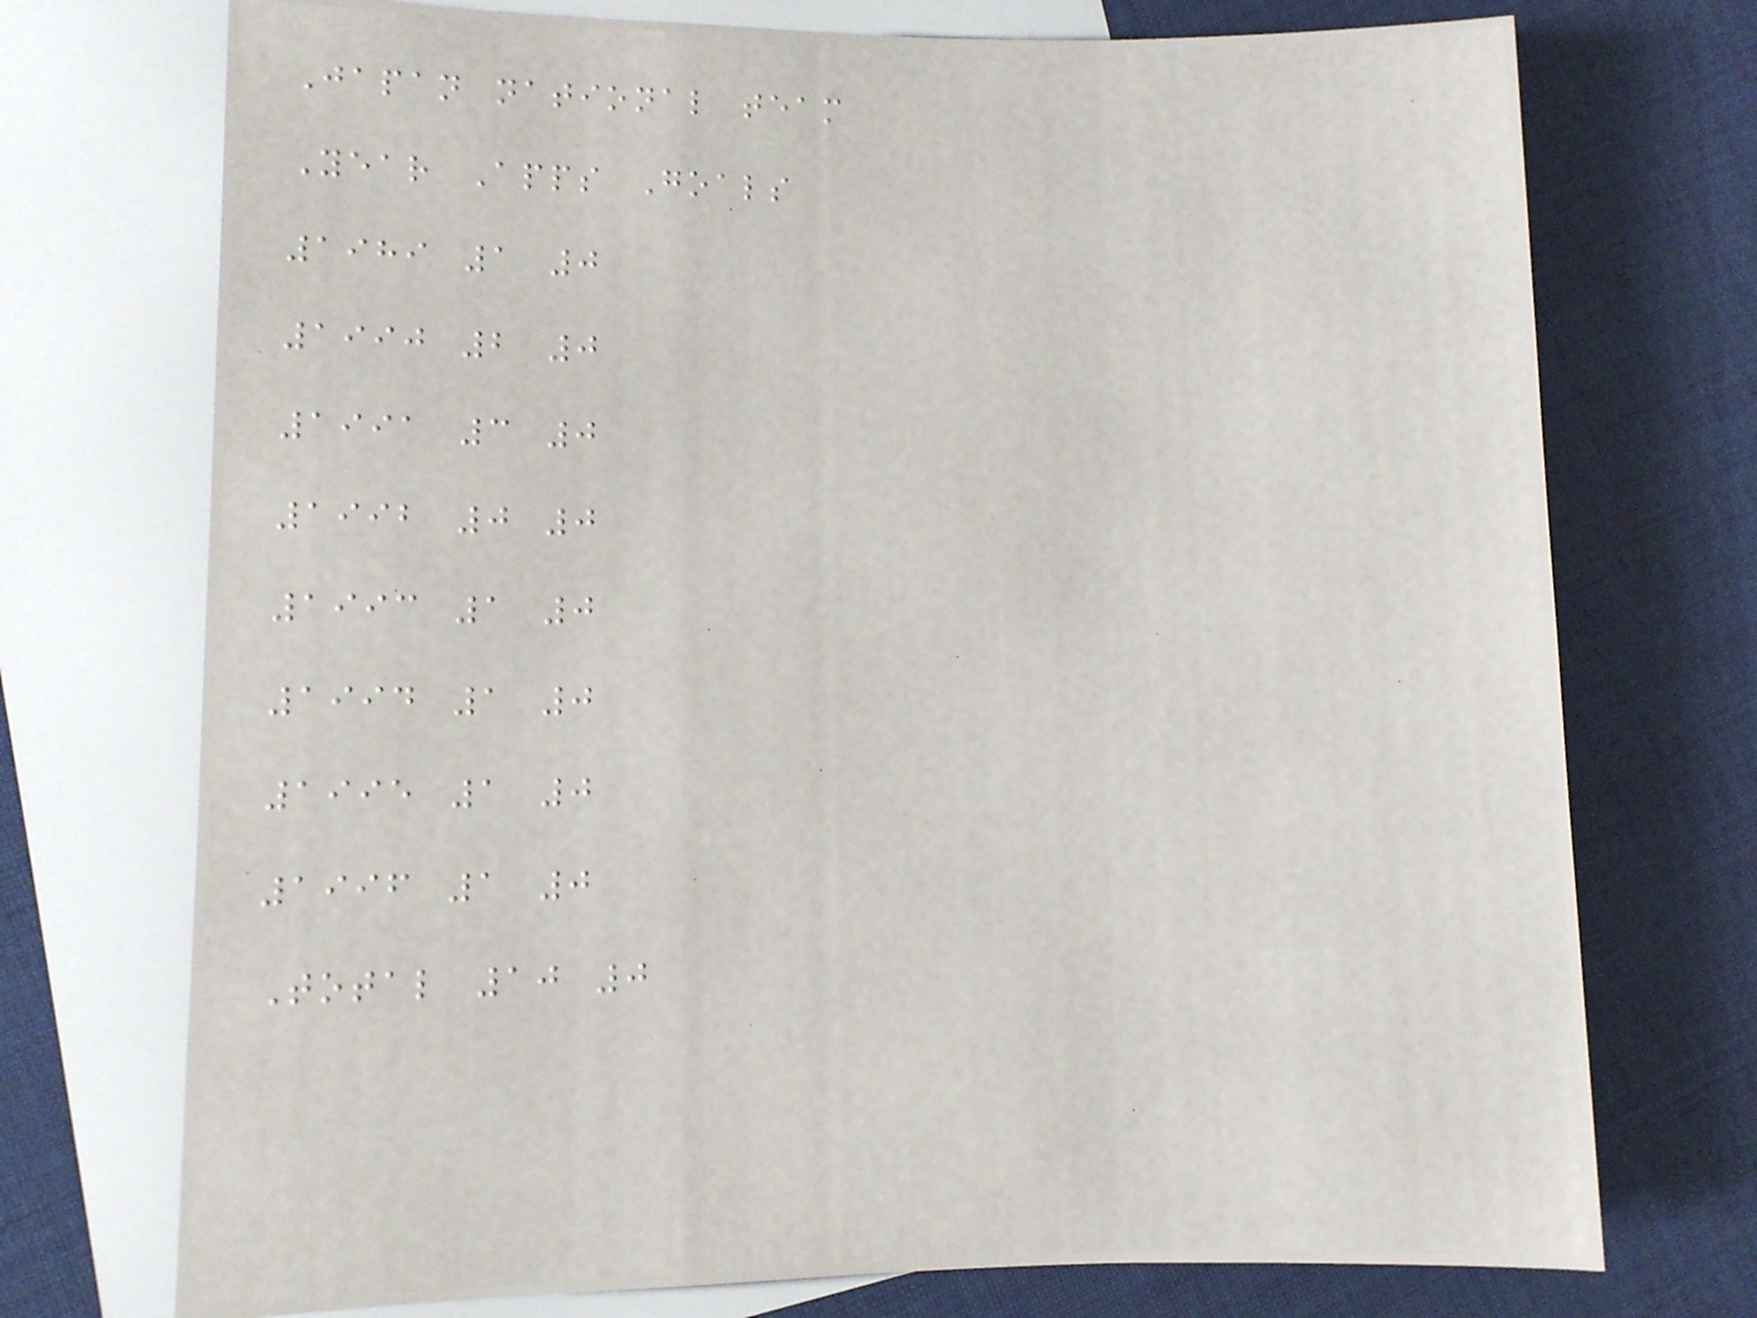Japan national team
Year Apps Goals
1989 1 0
1990 2 0
1991 3 0
1992 0 0
1993 1 0
1994 1 0
1995 1 0
1996 1 0
Total 10 0
